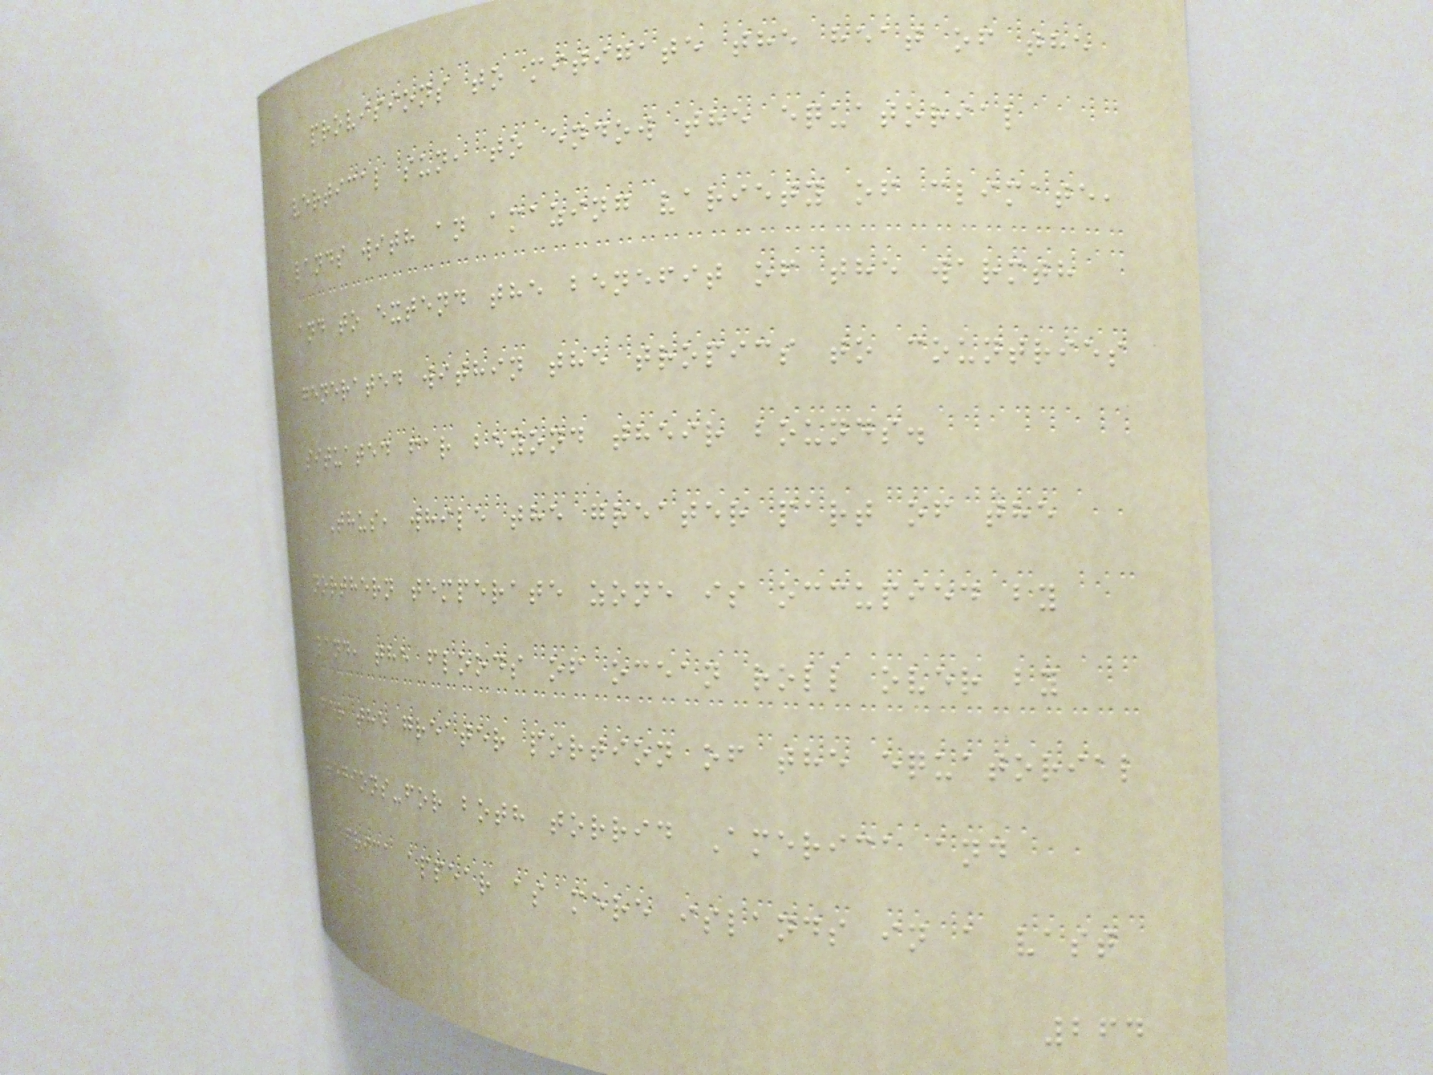provisions to mitigate the heat of the
vertical sun, to endow the equatorial
lands with an amazing variety of climate,
and to extend the benefit of the warmth
generated within the tropics to countries
situated far beyond their bounds.
Thus, while the greater part of the
northern temperate zone is occupied by
land, the floods of ocean roll over by
far the greater portion of the equatorial
regions-for both torrid America and
Africa appear as mere islands in a vast
264
